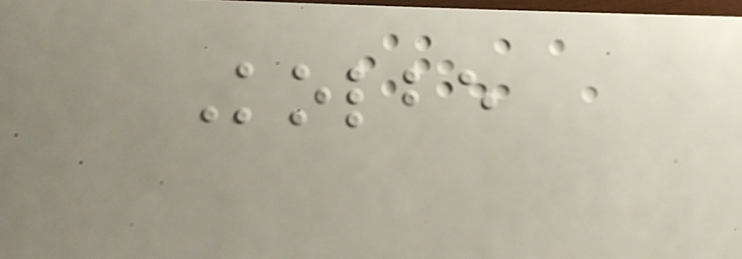Kolbe
